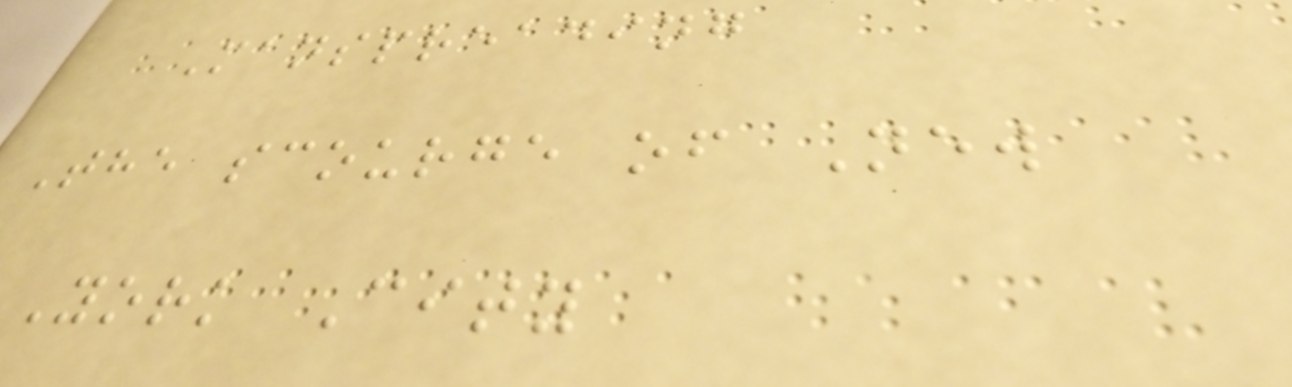Manspreading
The scourge of New
York City
